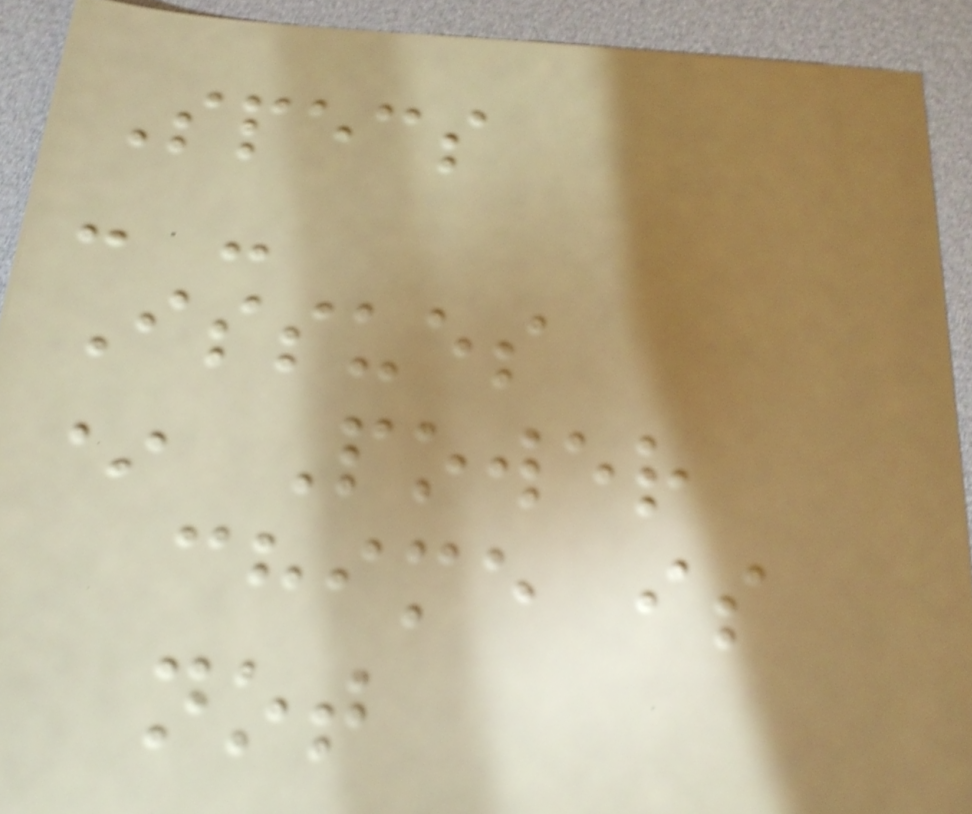Specs
- -
Issues
* Power
chime is
not
